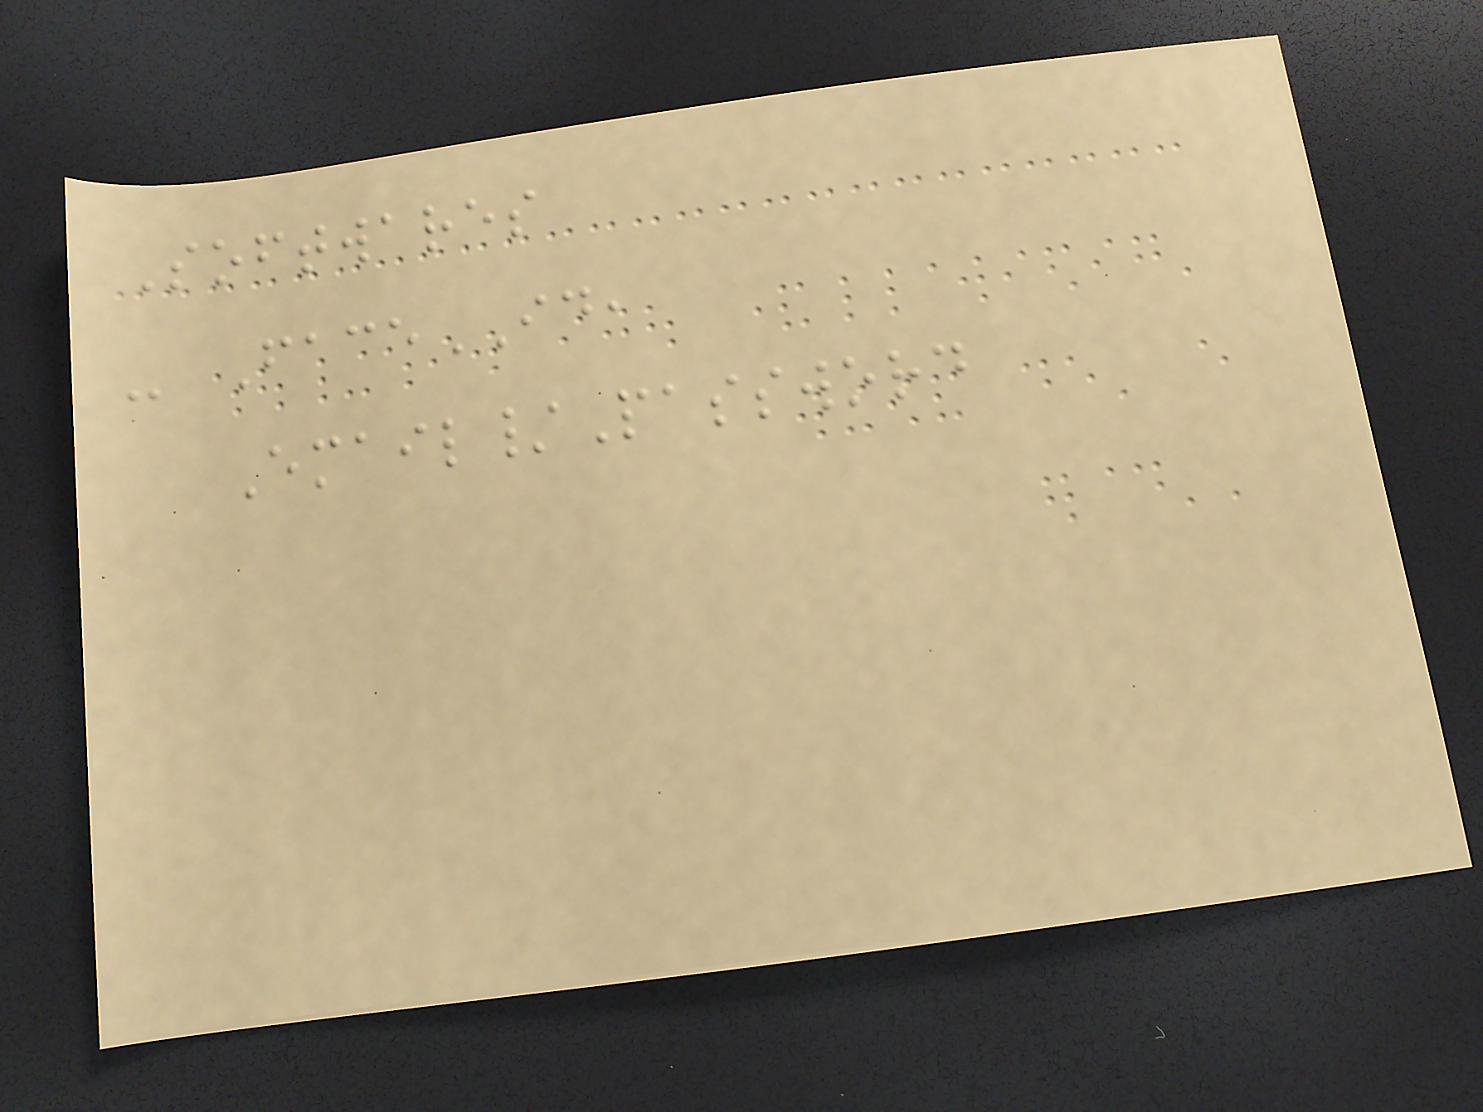Softwares
- FaceID,
Email/Password
